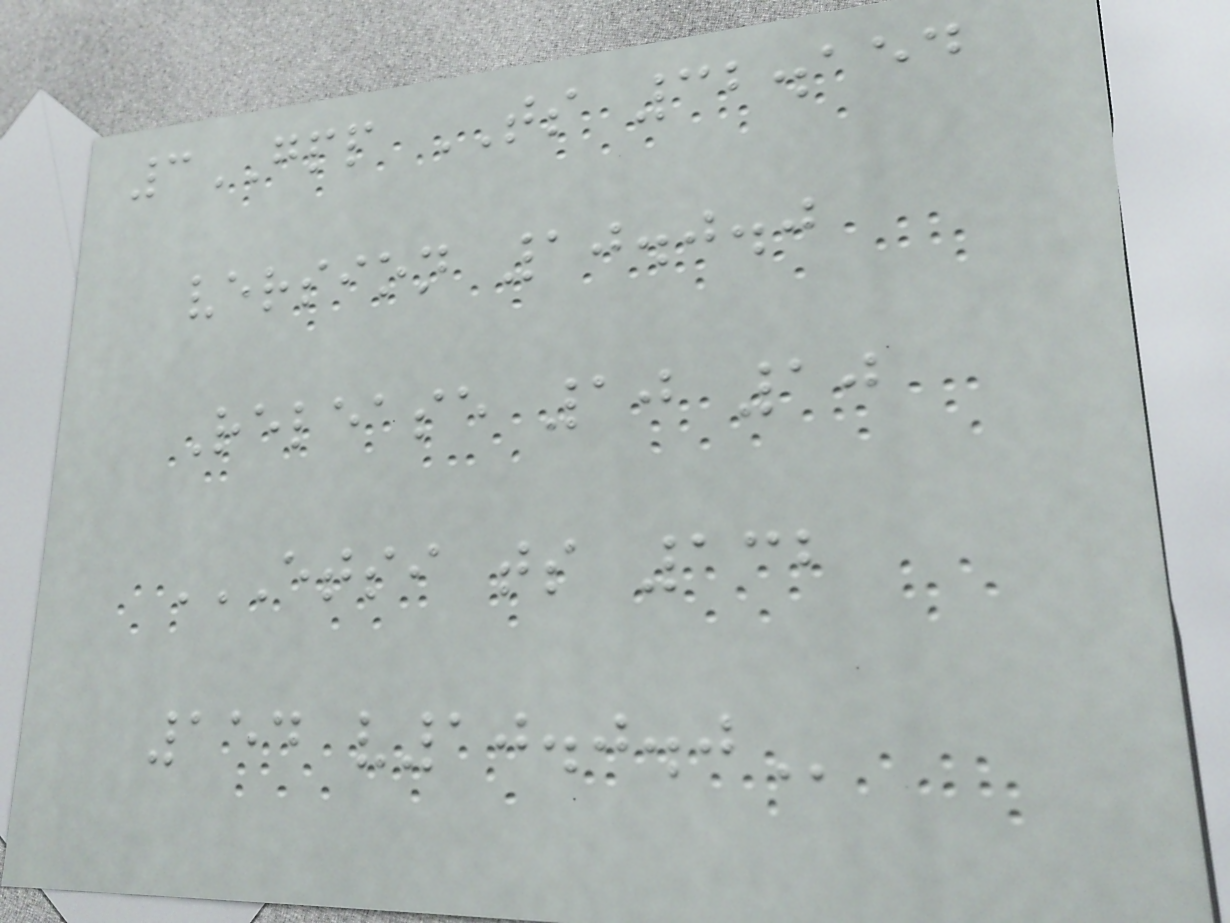3GPP TS 32.154
version 10.0.0
Release 10 10
ETSI TS 132
154 V10.0.0
